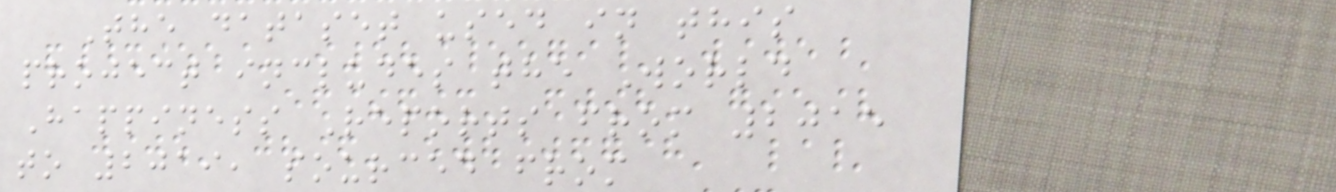The dataset used in this
project includes the World
Happiness Reports from 2015
to 2019, sourced from
